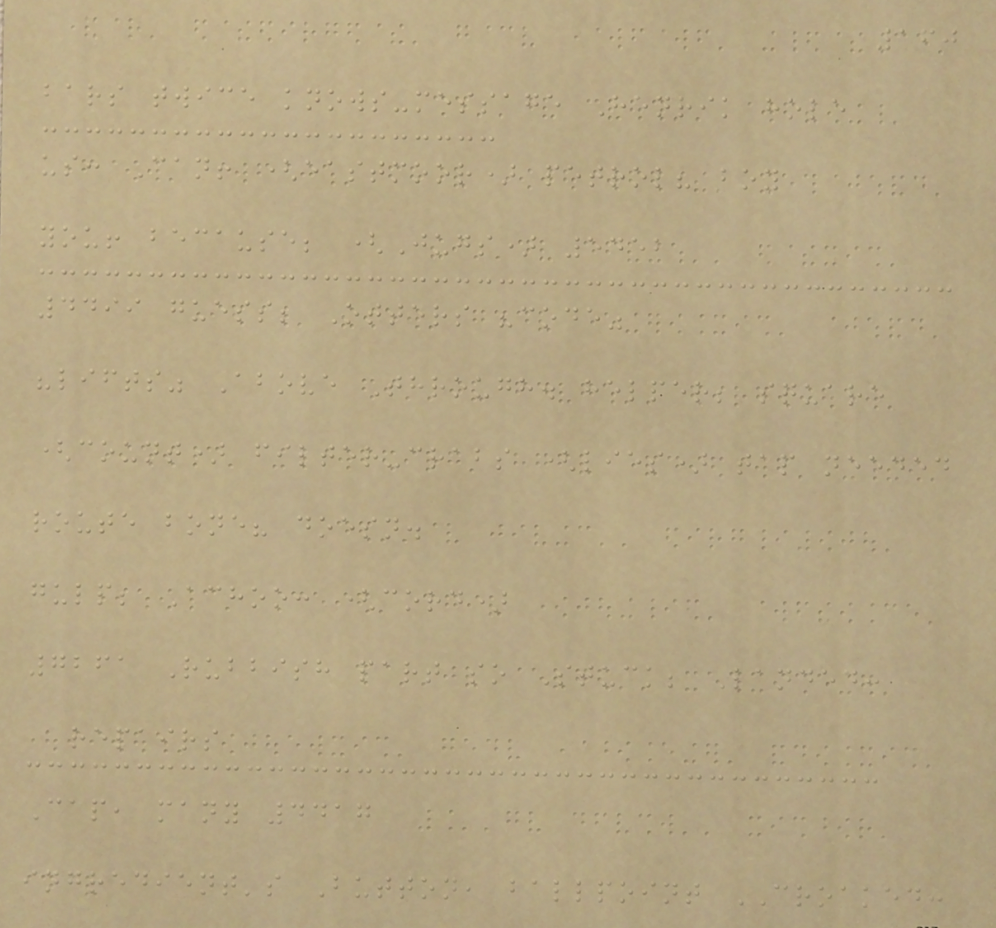160
bars twice knows-message Henrik hole
us: Can! (eastmoor) petrol? boy
you! because; (Jugs) 5452
4499 guess; Otters "code"
"lifts" Above Through. helper; square
(count) filter-crabs (lies) tap needed
route bone? doesn.
gulp; Achoo: (cord)
7261 Rubbish part so Stuck; Landed:
repairs
Cap, many 4417
ingredient's Button, ballpoint CROAKED:
